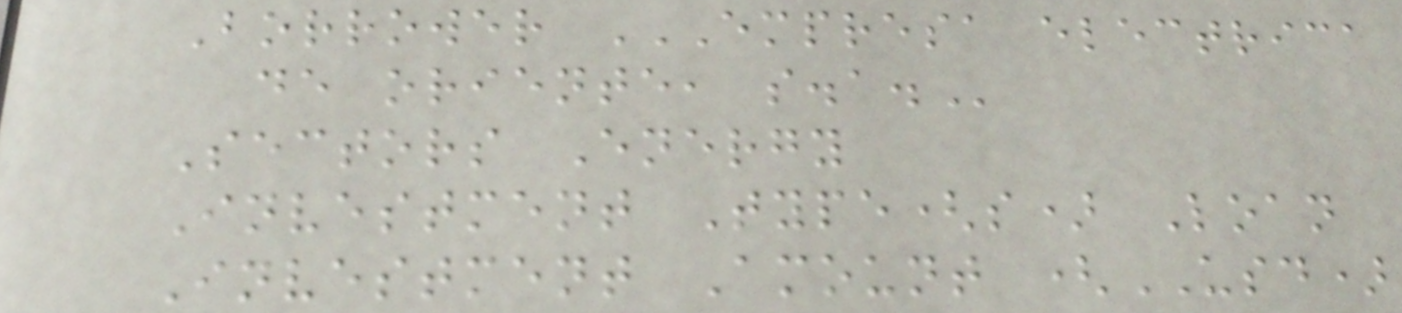Borrower EMPRESA ELECTRICA
DE ORIENTE, S.A.
Sectors Energy
Investment Type(s) Loan
Investment Amount (USD)
